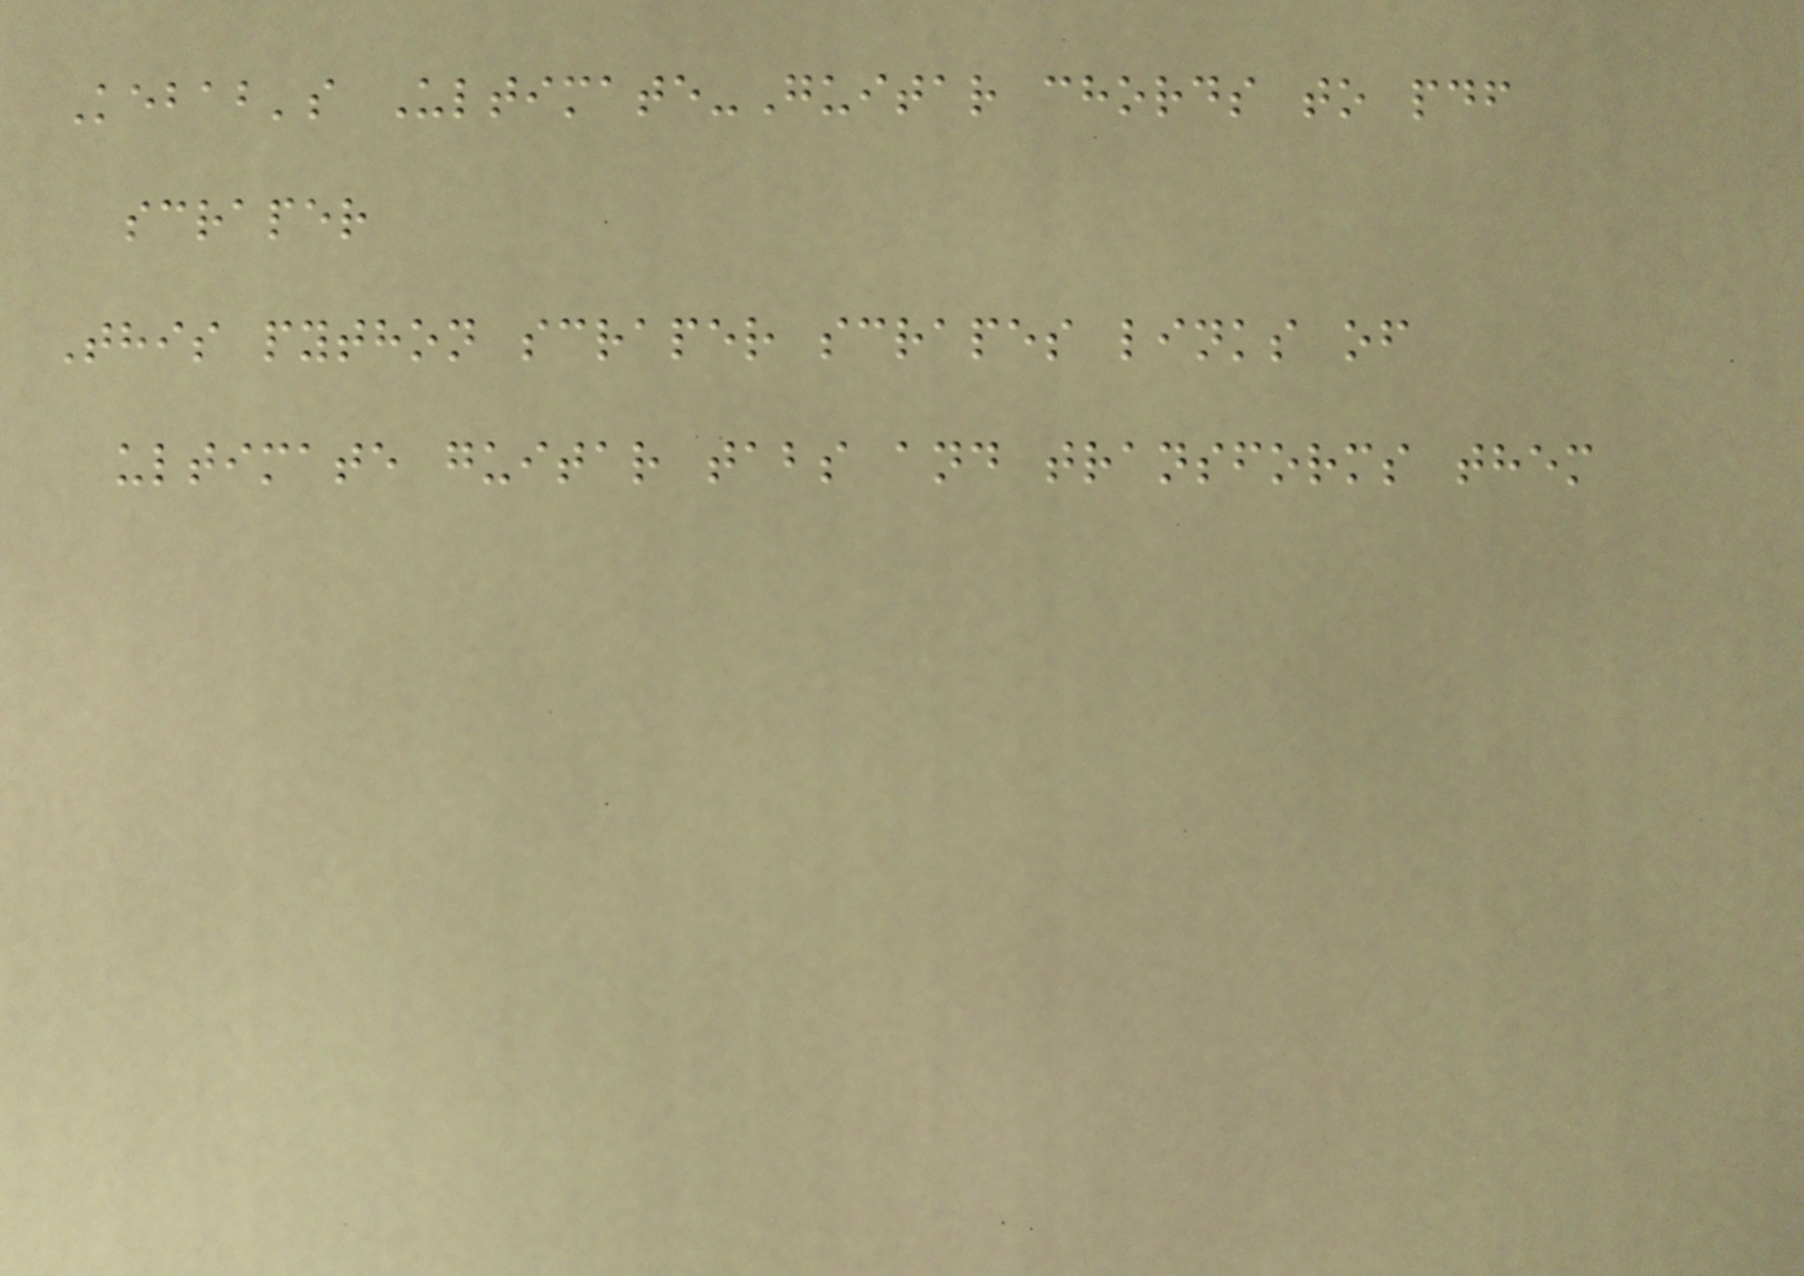Kebab's Ultimate-Guitar chords to pdf
scraper
This python scraper scrapes links of
ultimate guitar tabs and transforms them
